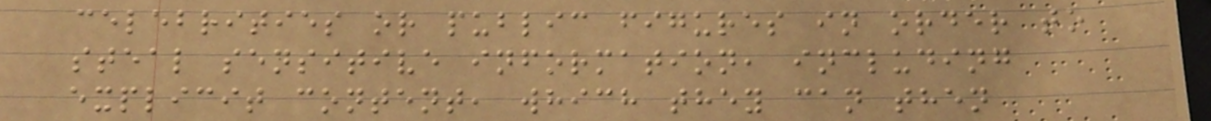celebrities or public figures in order to
steal sensitive information, including
explicit content, which they can then
